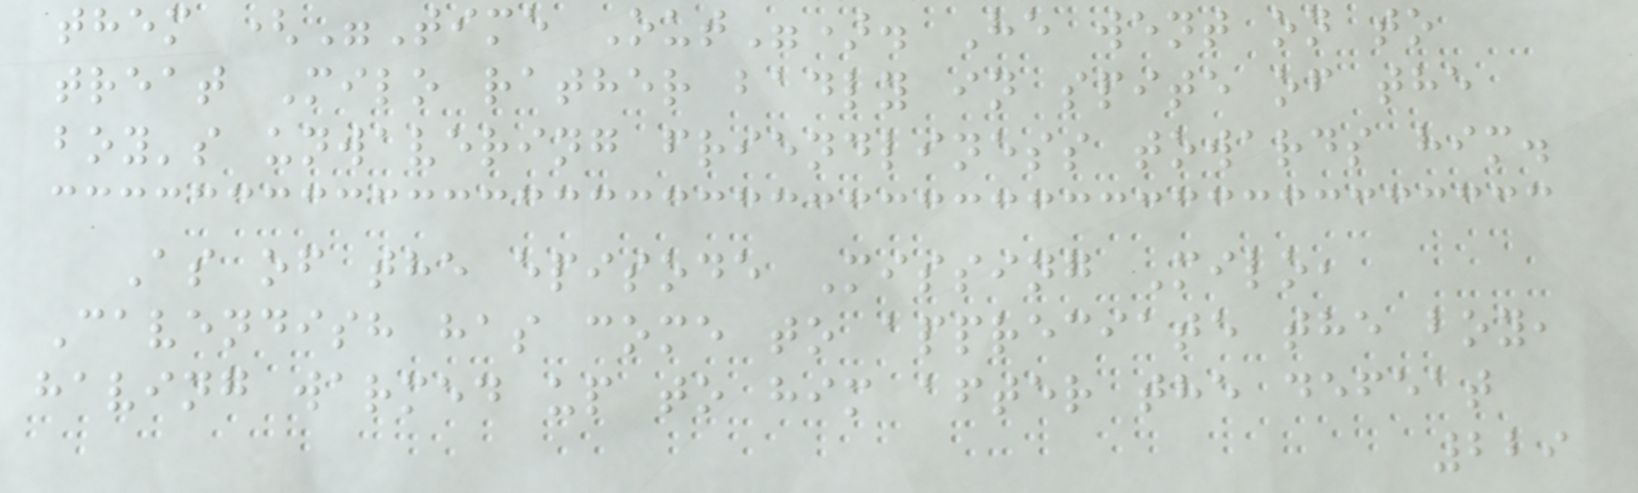them ("Time Out"). He went on to
treat Milo rather badly in spite of the
boy's unwavering friendliness towards him.
As of the episode Missing Milo,
Cavendish has come to appreciate the boy,
having warmed up to him after the defeat
229
